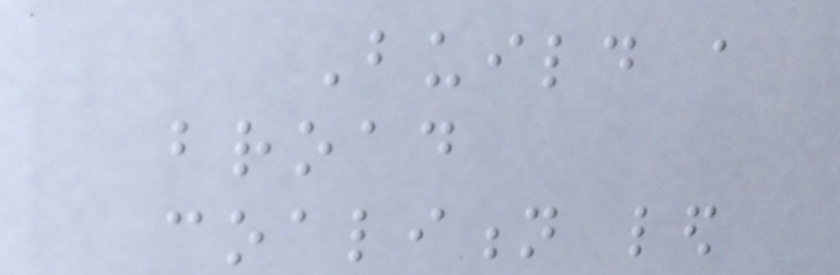Build a
broad
coalition led
